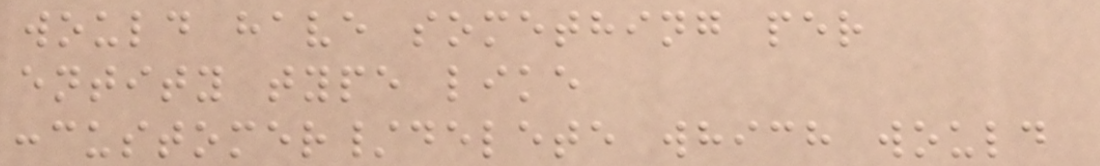would have something per
entity type like
:customer/delete which would
